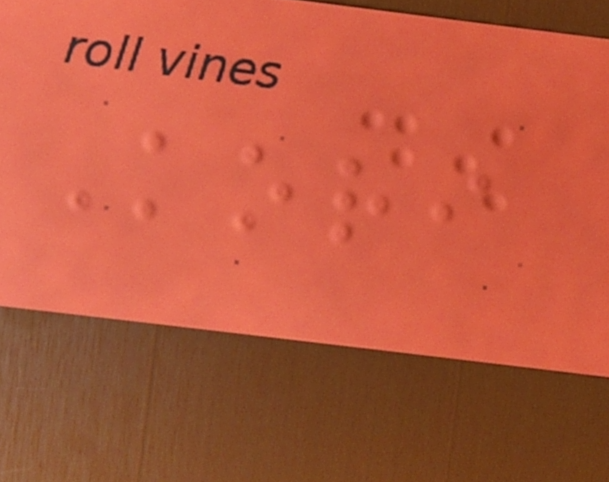Kori
